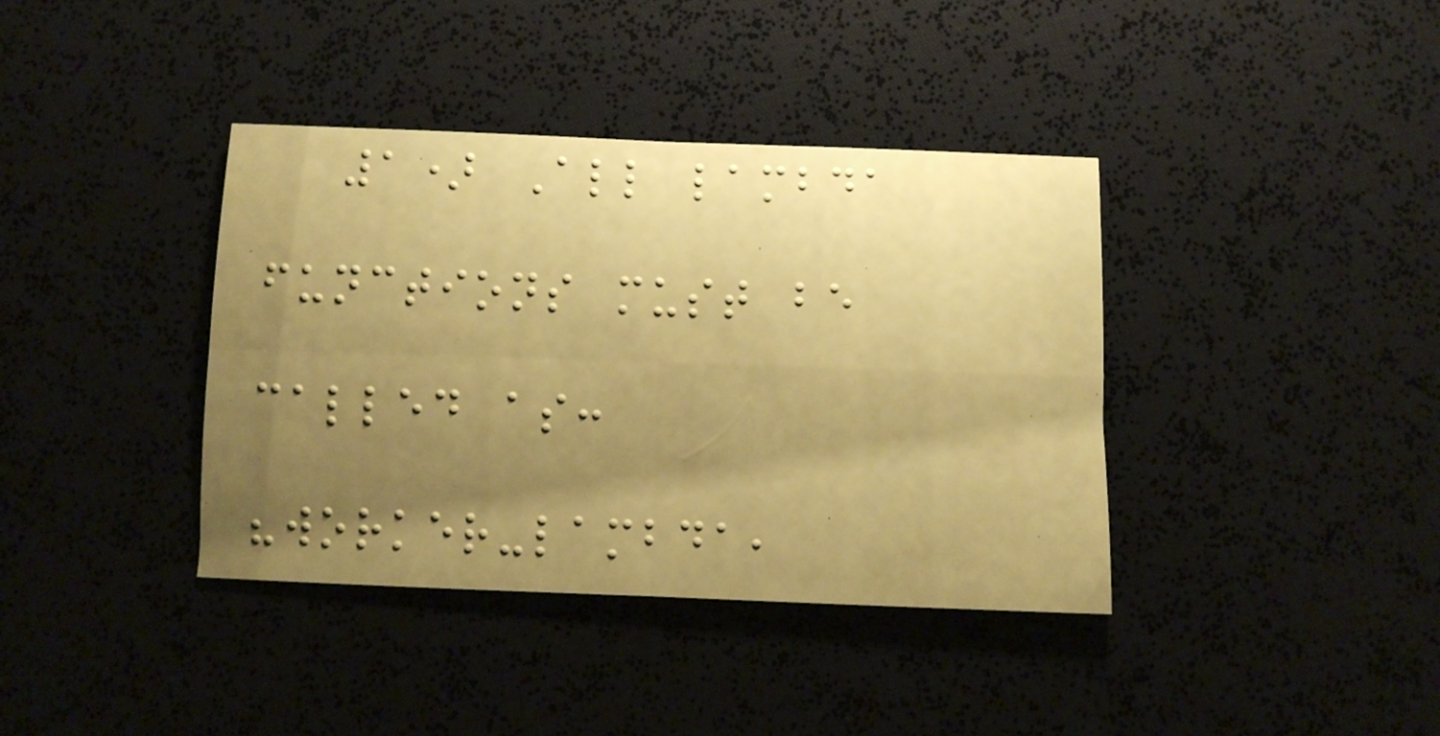1) All lambda
functions must be
called as:
"worker-lambda,
